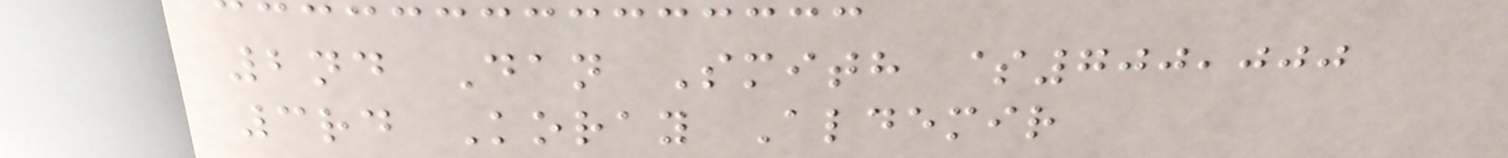2nd Dan Smith $700,000
3rd Koray Aldemir
